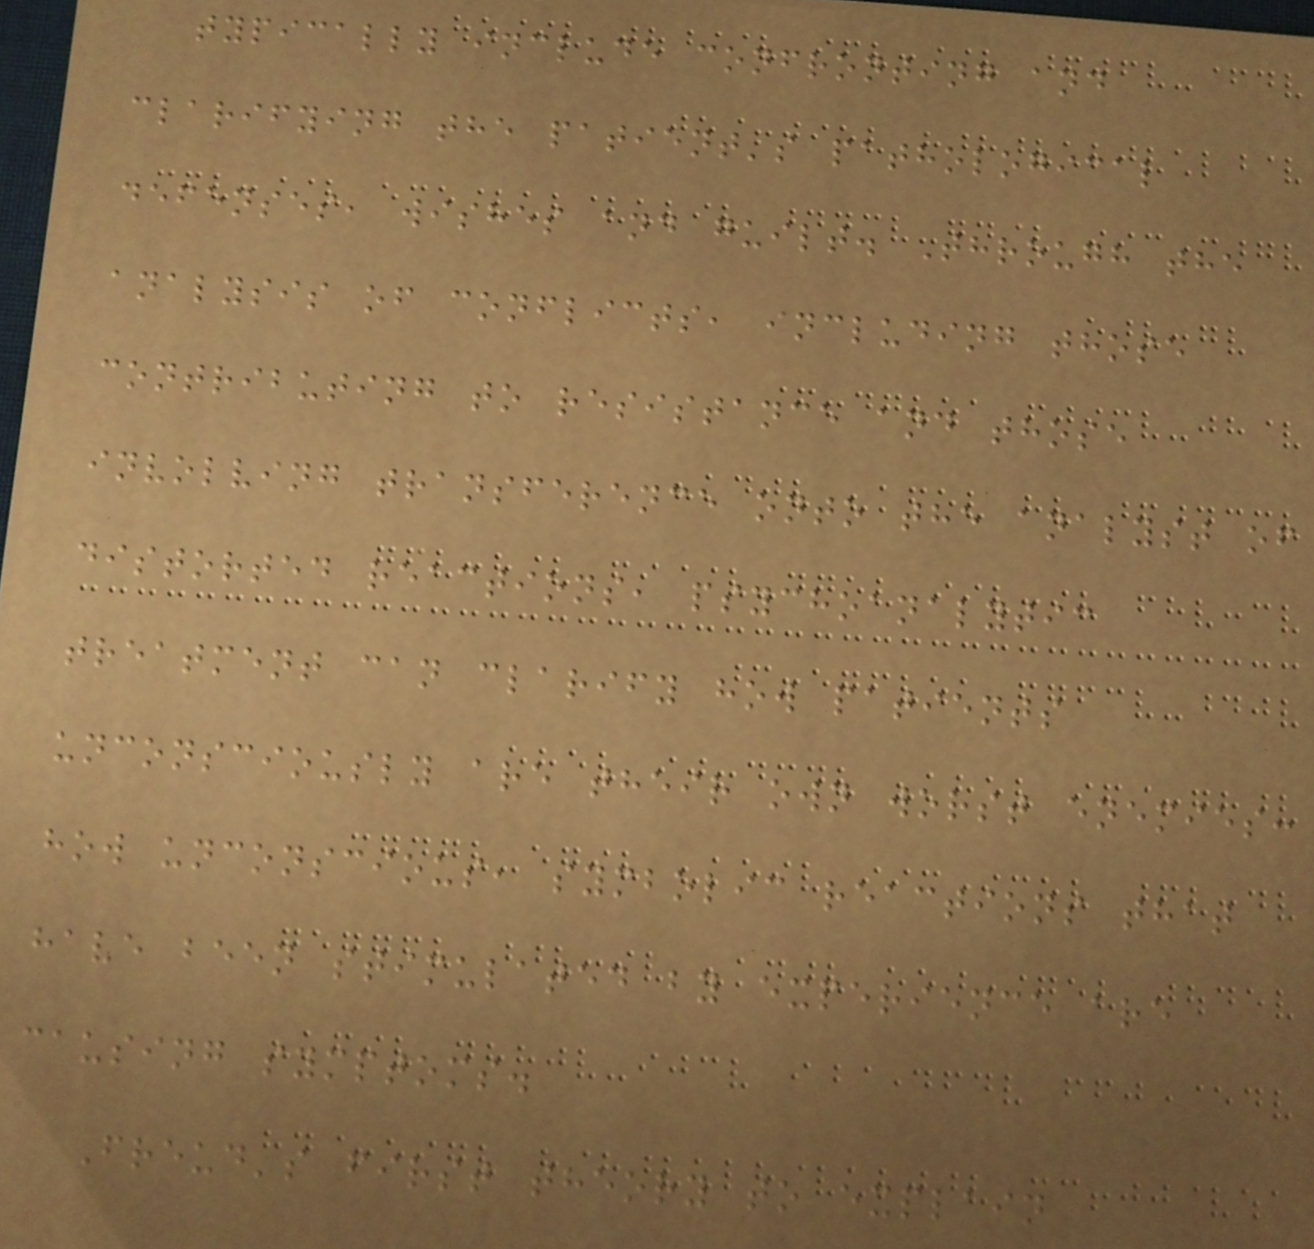typically include confronting and
clarifying the patient's pathological
defenses, wishes and guilt. Through the
analysis of conflicts, including those
contributing to resistance and those
involving transference onto the analyst of
distorted reactions, psychoanalytic
treatment can clarify how patients
unconsciously are their own worst enemies:
how unconscious, symbolic reactions that
have been stimulated by experience are
causing symptoms.
Freud's first theory to explain
